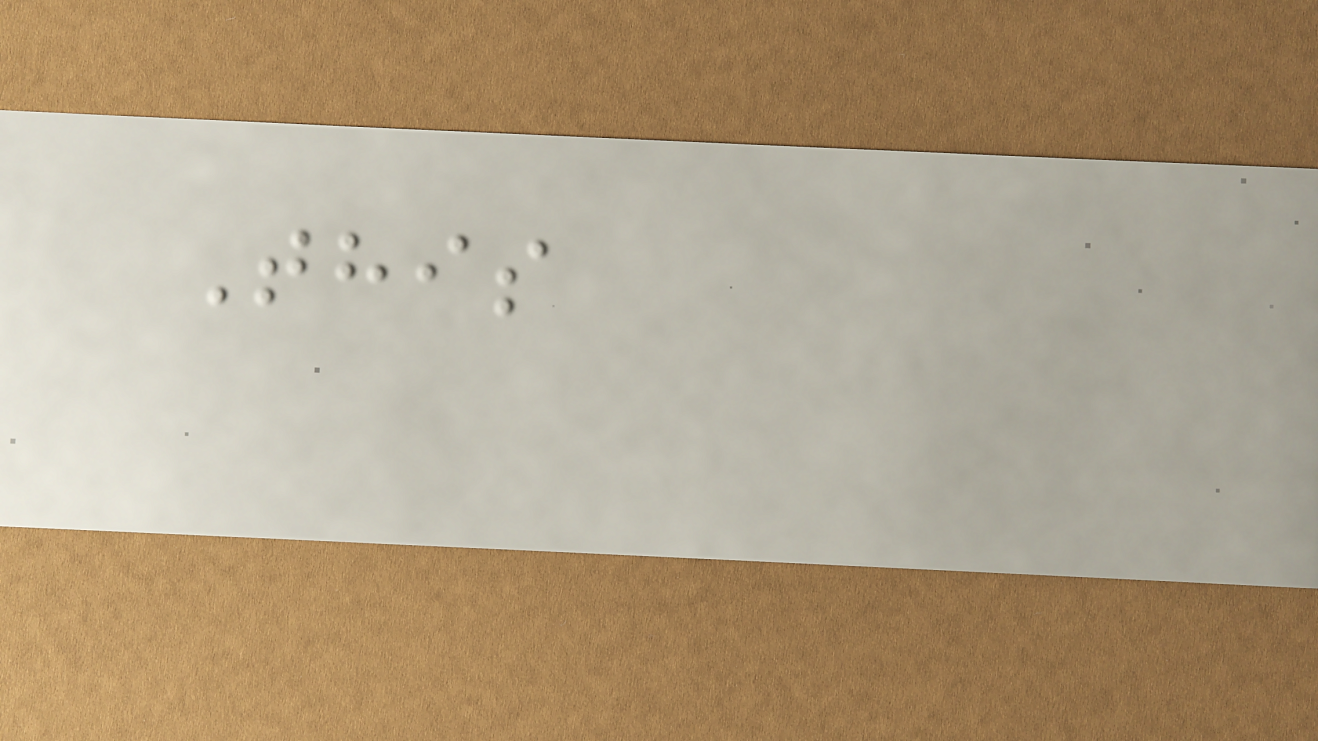This
